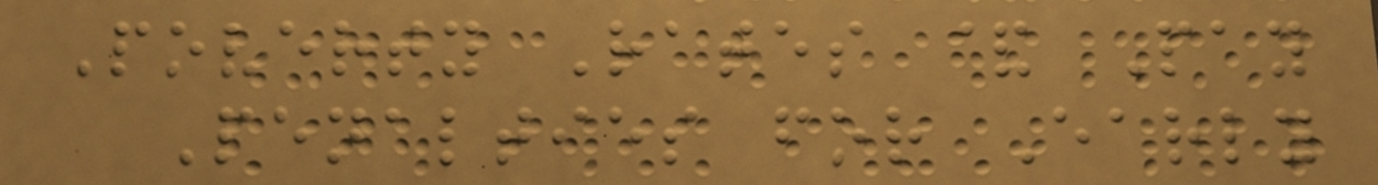Poverty Rates & Pay
Penalties for Early
